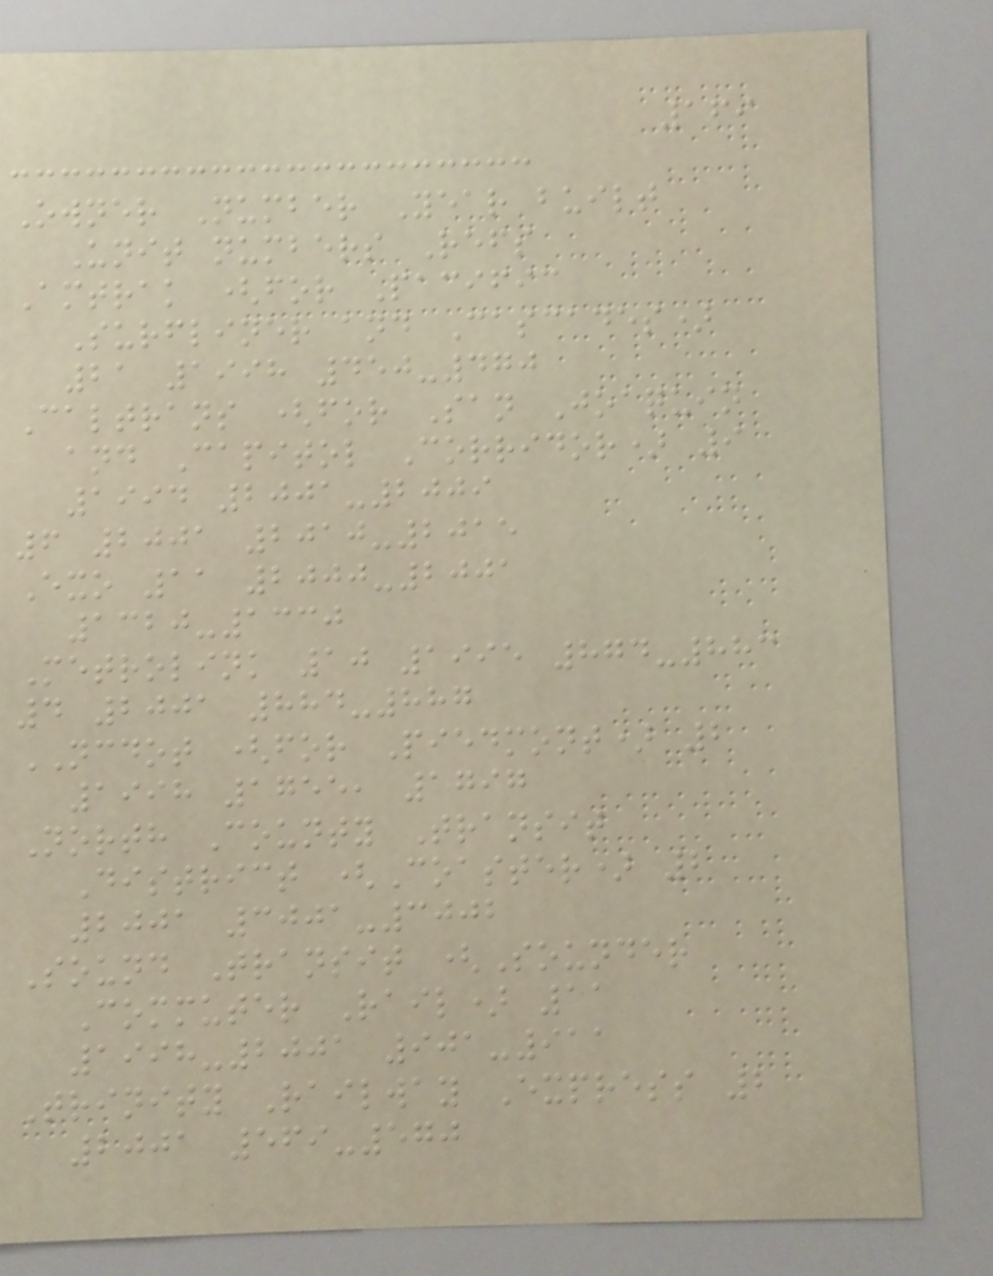169
Owner Number Year built
Unit numbers Refs
Amtrak (for Pacific
Surfliner and Cascades)
21 1998 450-470
Caltrans (for San Joaquin
and Capitol Corridor) 9
1994 2001-2009
6 2001 2010-2015
Exo 11 2000-2001
1320-1330
Metrolink 10 1995 874-883
4 2001 884-887
NCDOT (for Piedmont) 2
1998 1755, 1797
North County Transit
District (Coaster) 2
2001 3001-3002
Sound Transit (Sounder
Commuter Rail) 11
1998-2001 901-911
Trinity Railway Express 2
2001 569-570
